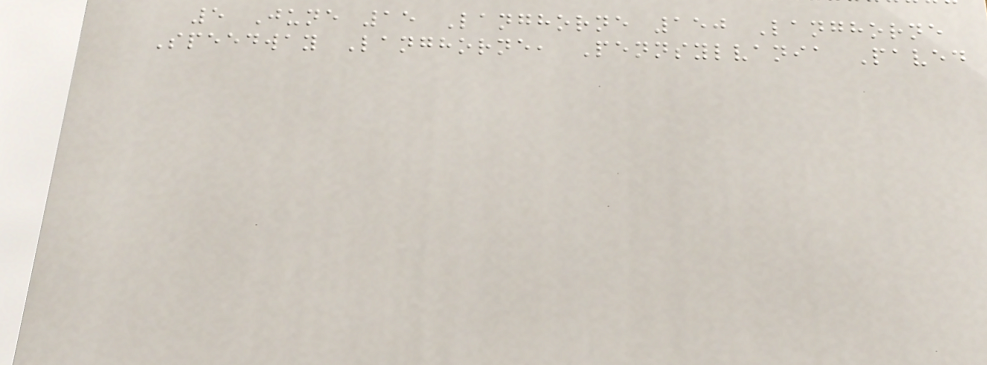5 June 15 Langhorne 150 Langhorne
Speedway Langhorne, Pennsylvania Paved
